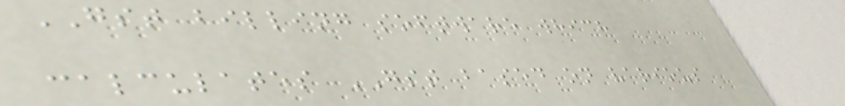GST billing software which
calculates GST based on various
